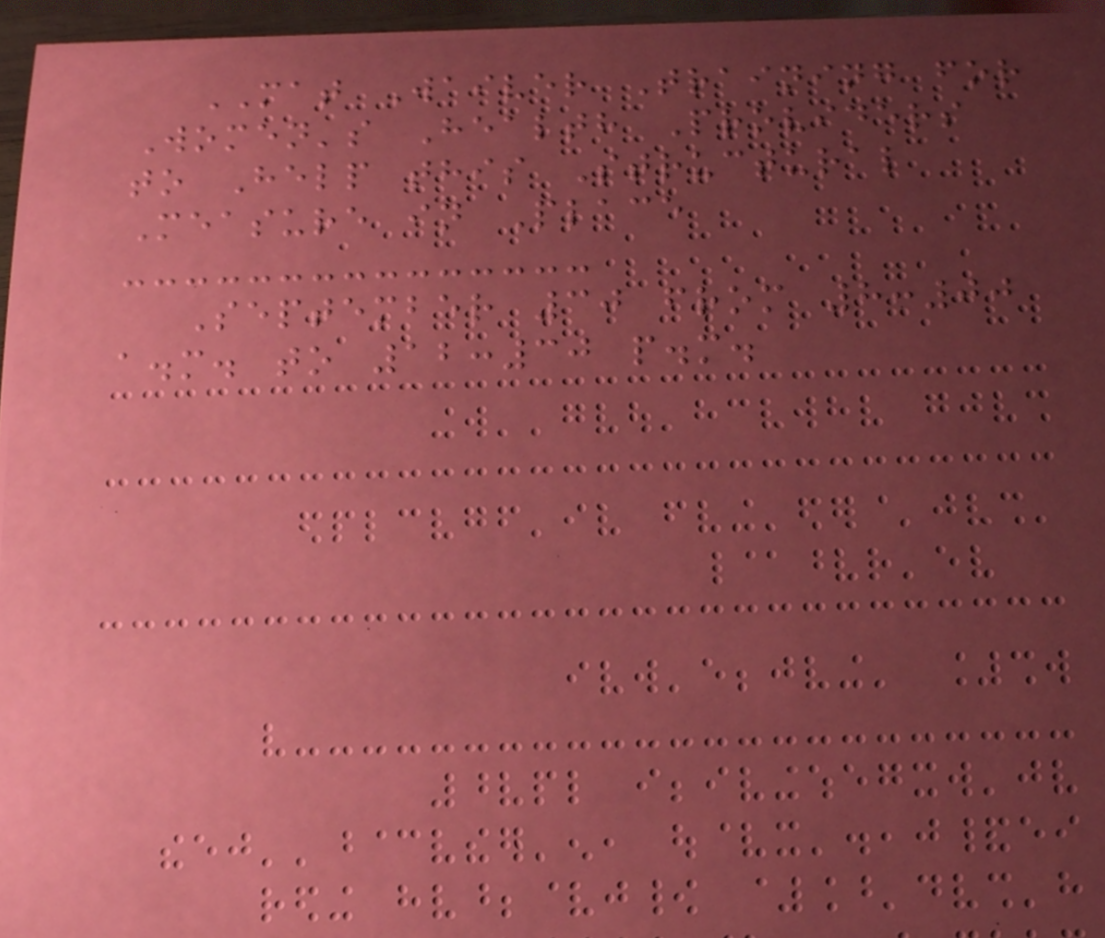MAT Waiver Training for
Women's Health Providers
to Help this Structural
Measure in Place
September 30 from 8:00
a.m. to 12:30 p.m.
